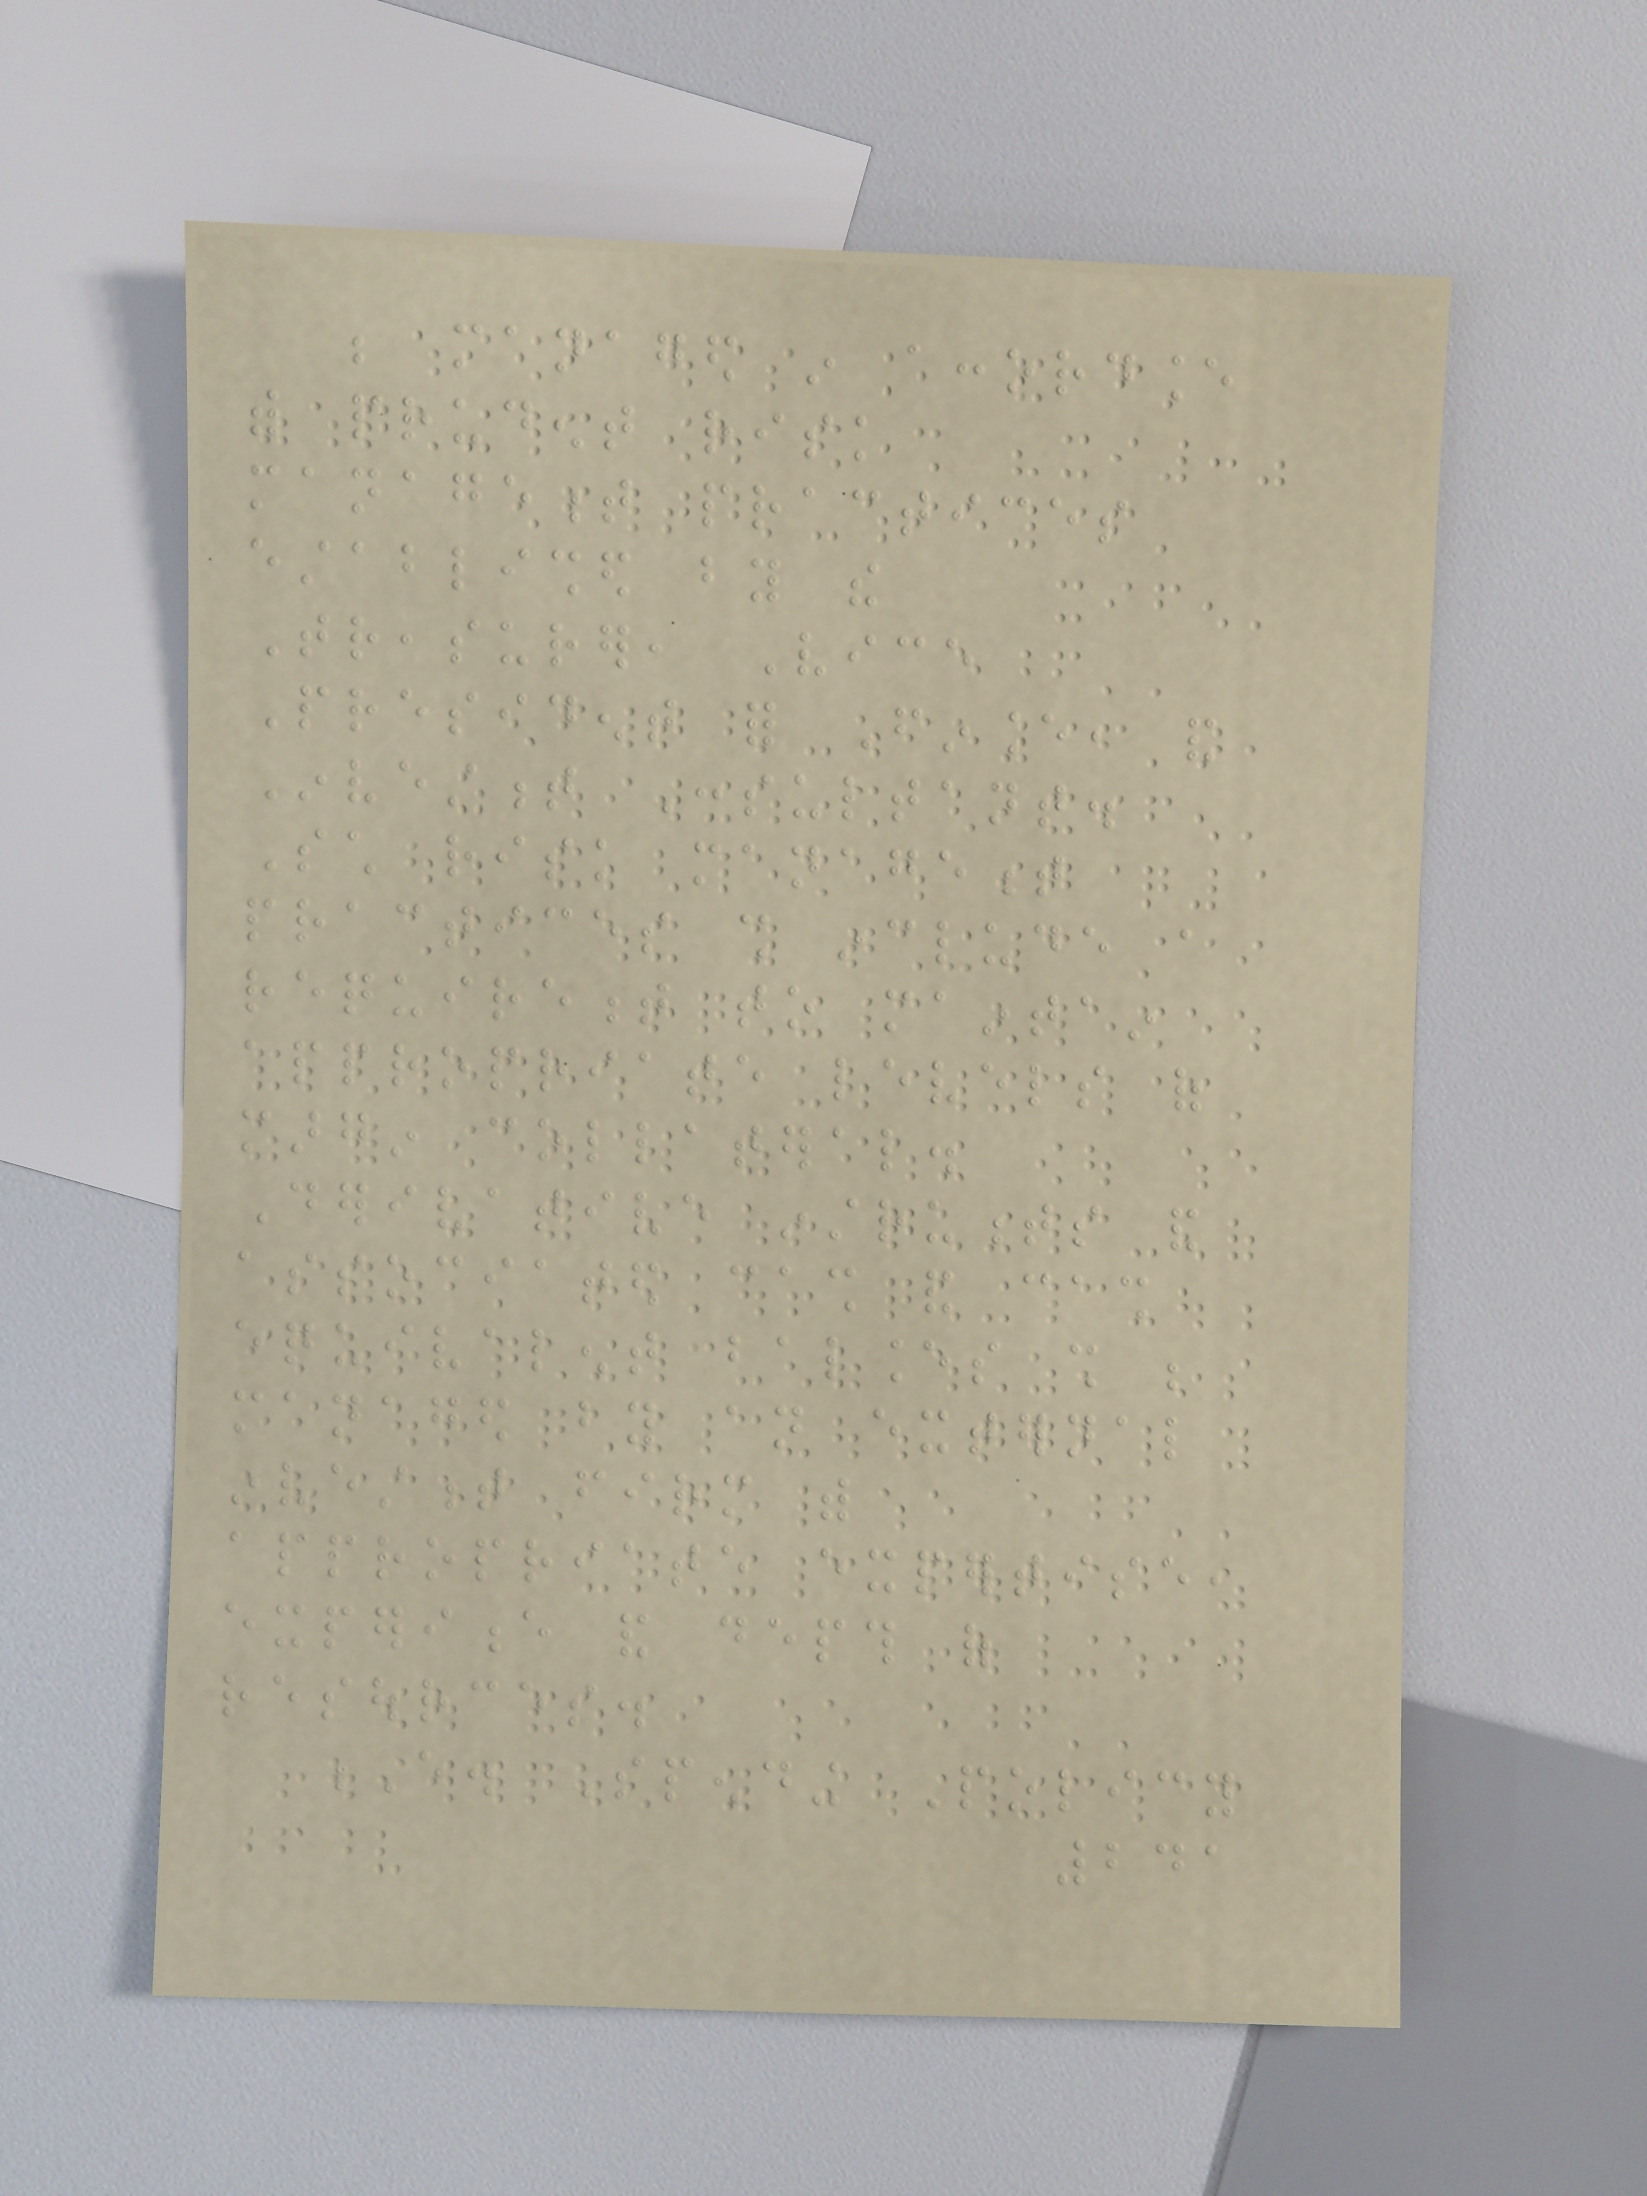be managed in accordance
with prudent risk
management practices
established by the
Treasurer, Vice
President for Finance, and
Investment Consultant.
Such risk management
practices shall include a
requirement to maintain
appropriate levels of
margin collateral.
Derivative instruments and
associated cash and cash
equivalent balances shall be
managed by an external
investment firm with
appropriate expertise,
experience and depth of
resources.
E. Spending Policy
241
